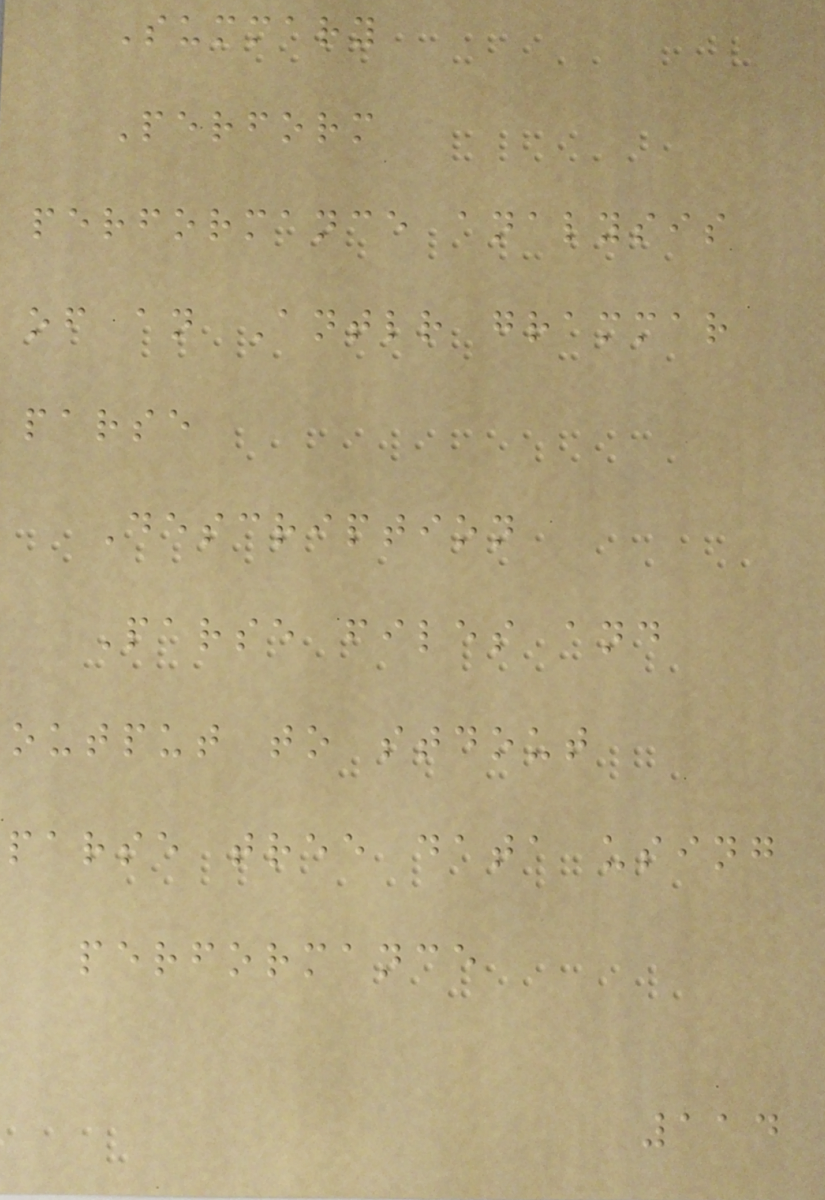Summary
Perform
performance analysis
of an Antlr grammar
parse
Description
Parse files and
output to stdout
parse tree data using
performance
114
